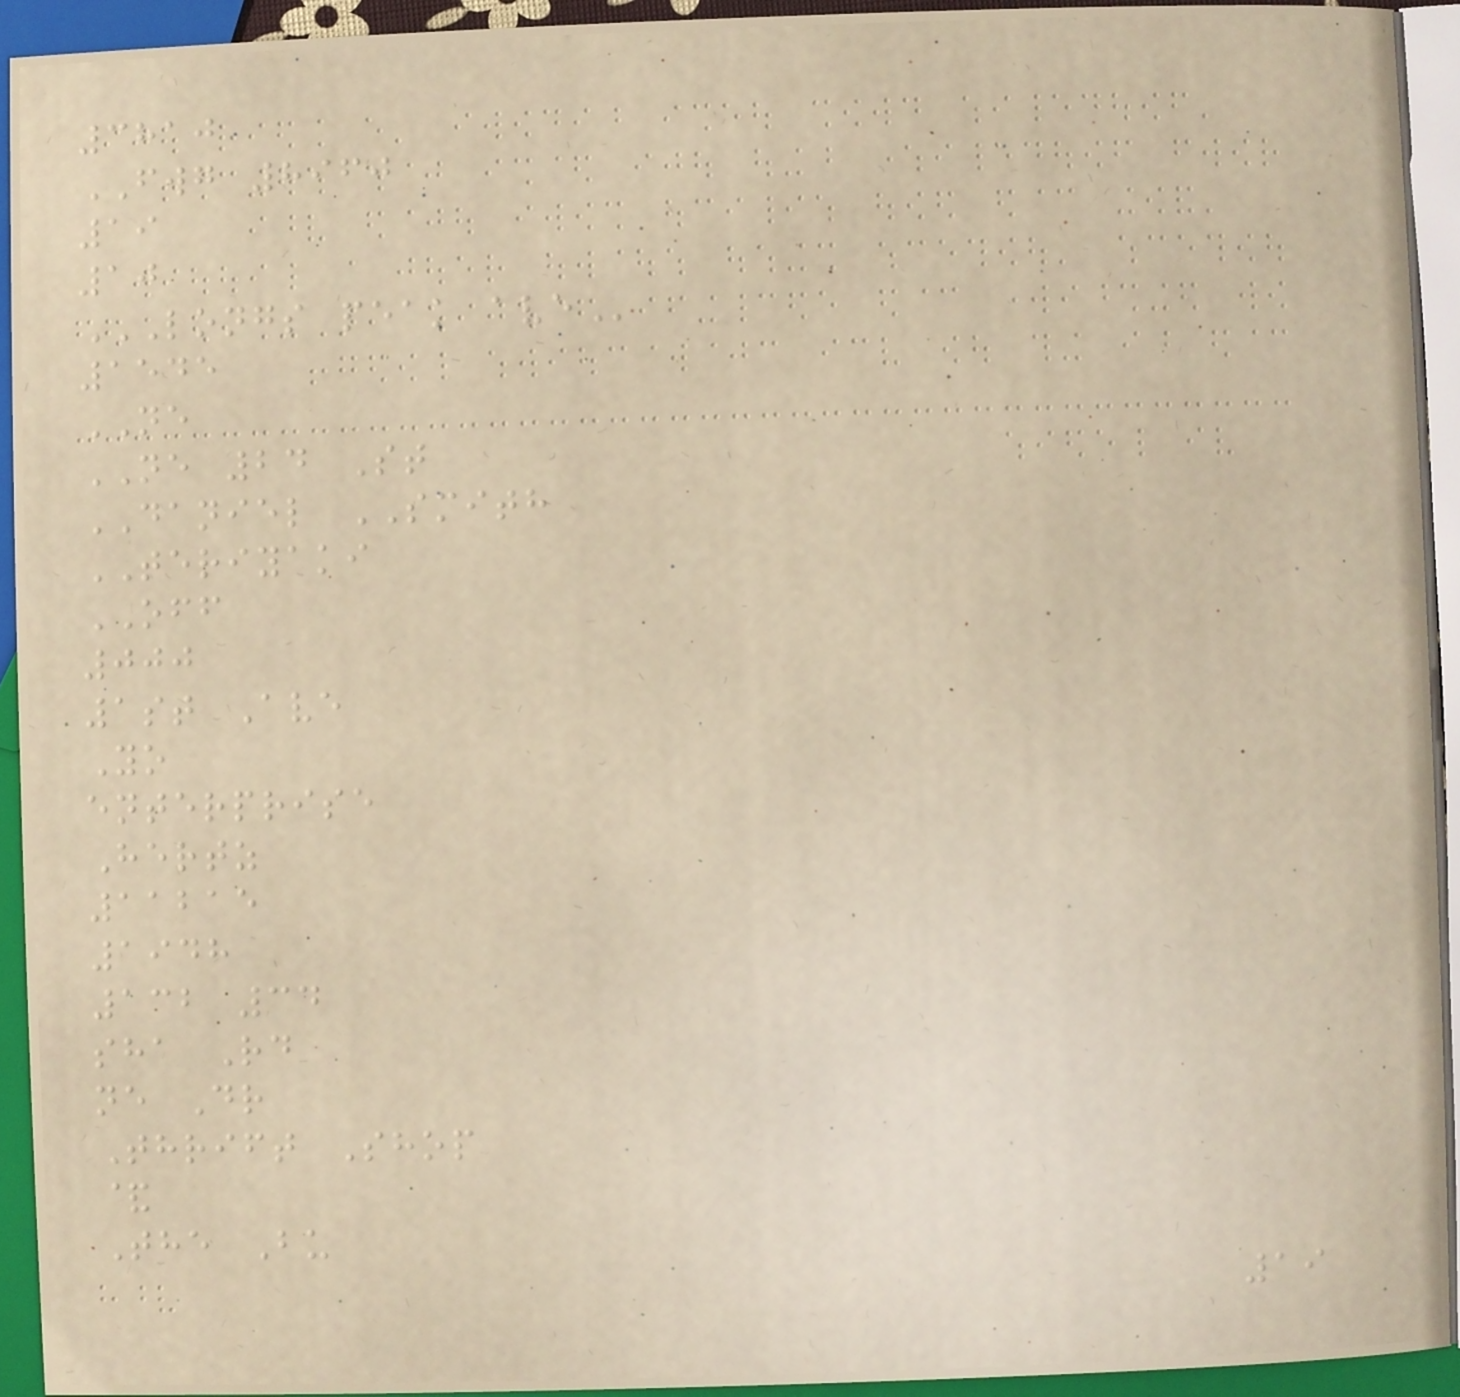3810
FWG 8960
19
10
LONGS PEAK AVE
1545
NE
NE 24 St
DANIEL SMITH
TERIYAKI
OFF
000
1st Ave
Yo
enterprise
Hertz
11215
1948
132 34
sha Rd
ne Dr
Thrift Shop
&
The Bu
19
